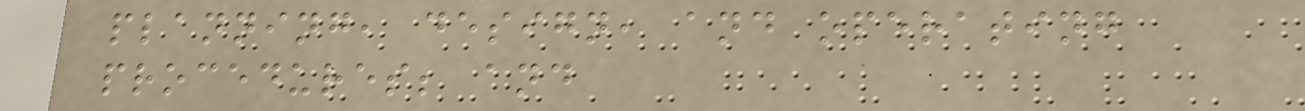planning, design, and operating
procedures; and
